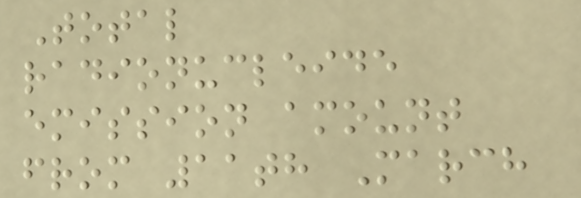Total
radionucleide
emission amount
from 11th March
